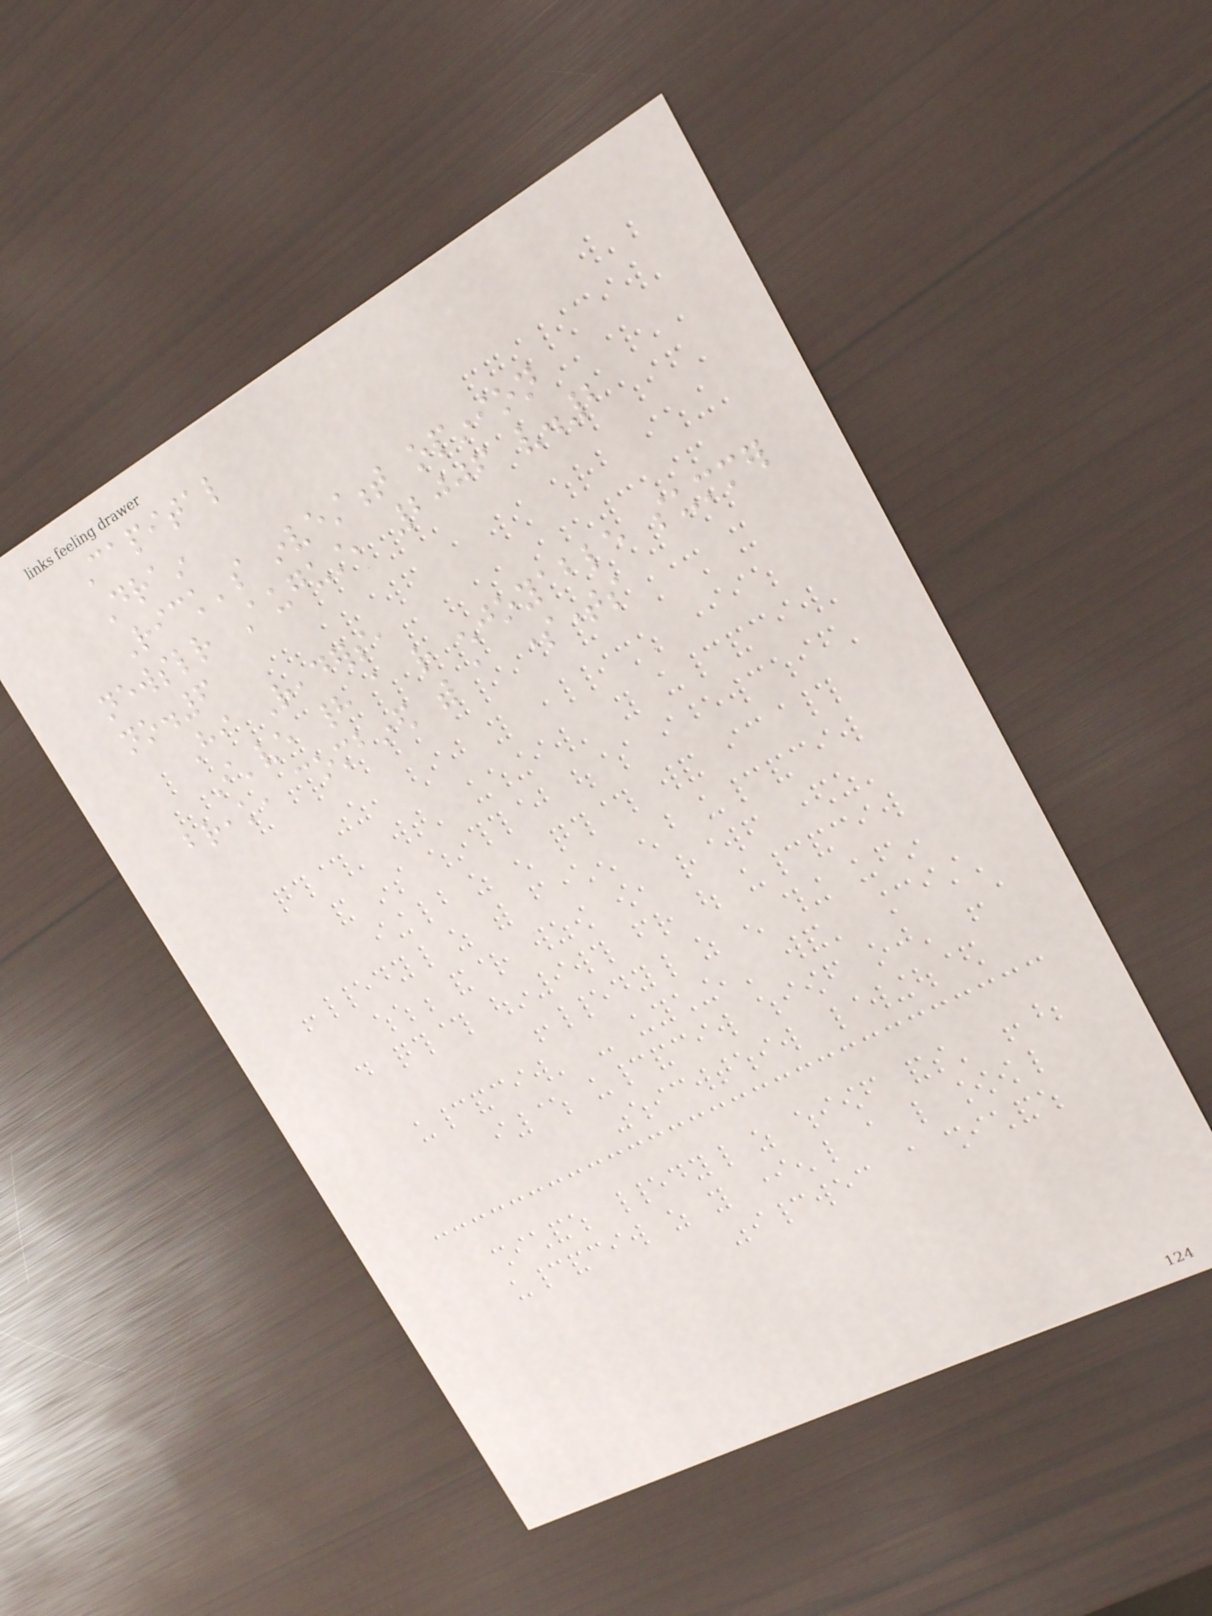Capital
Drain
Rick's investment opinion
newsletter August, 2006 v.2
no.6
Hi Readers,
I've had a rather enjoyable summer
break, combined with a sometimes
